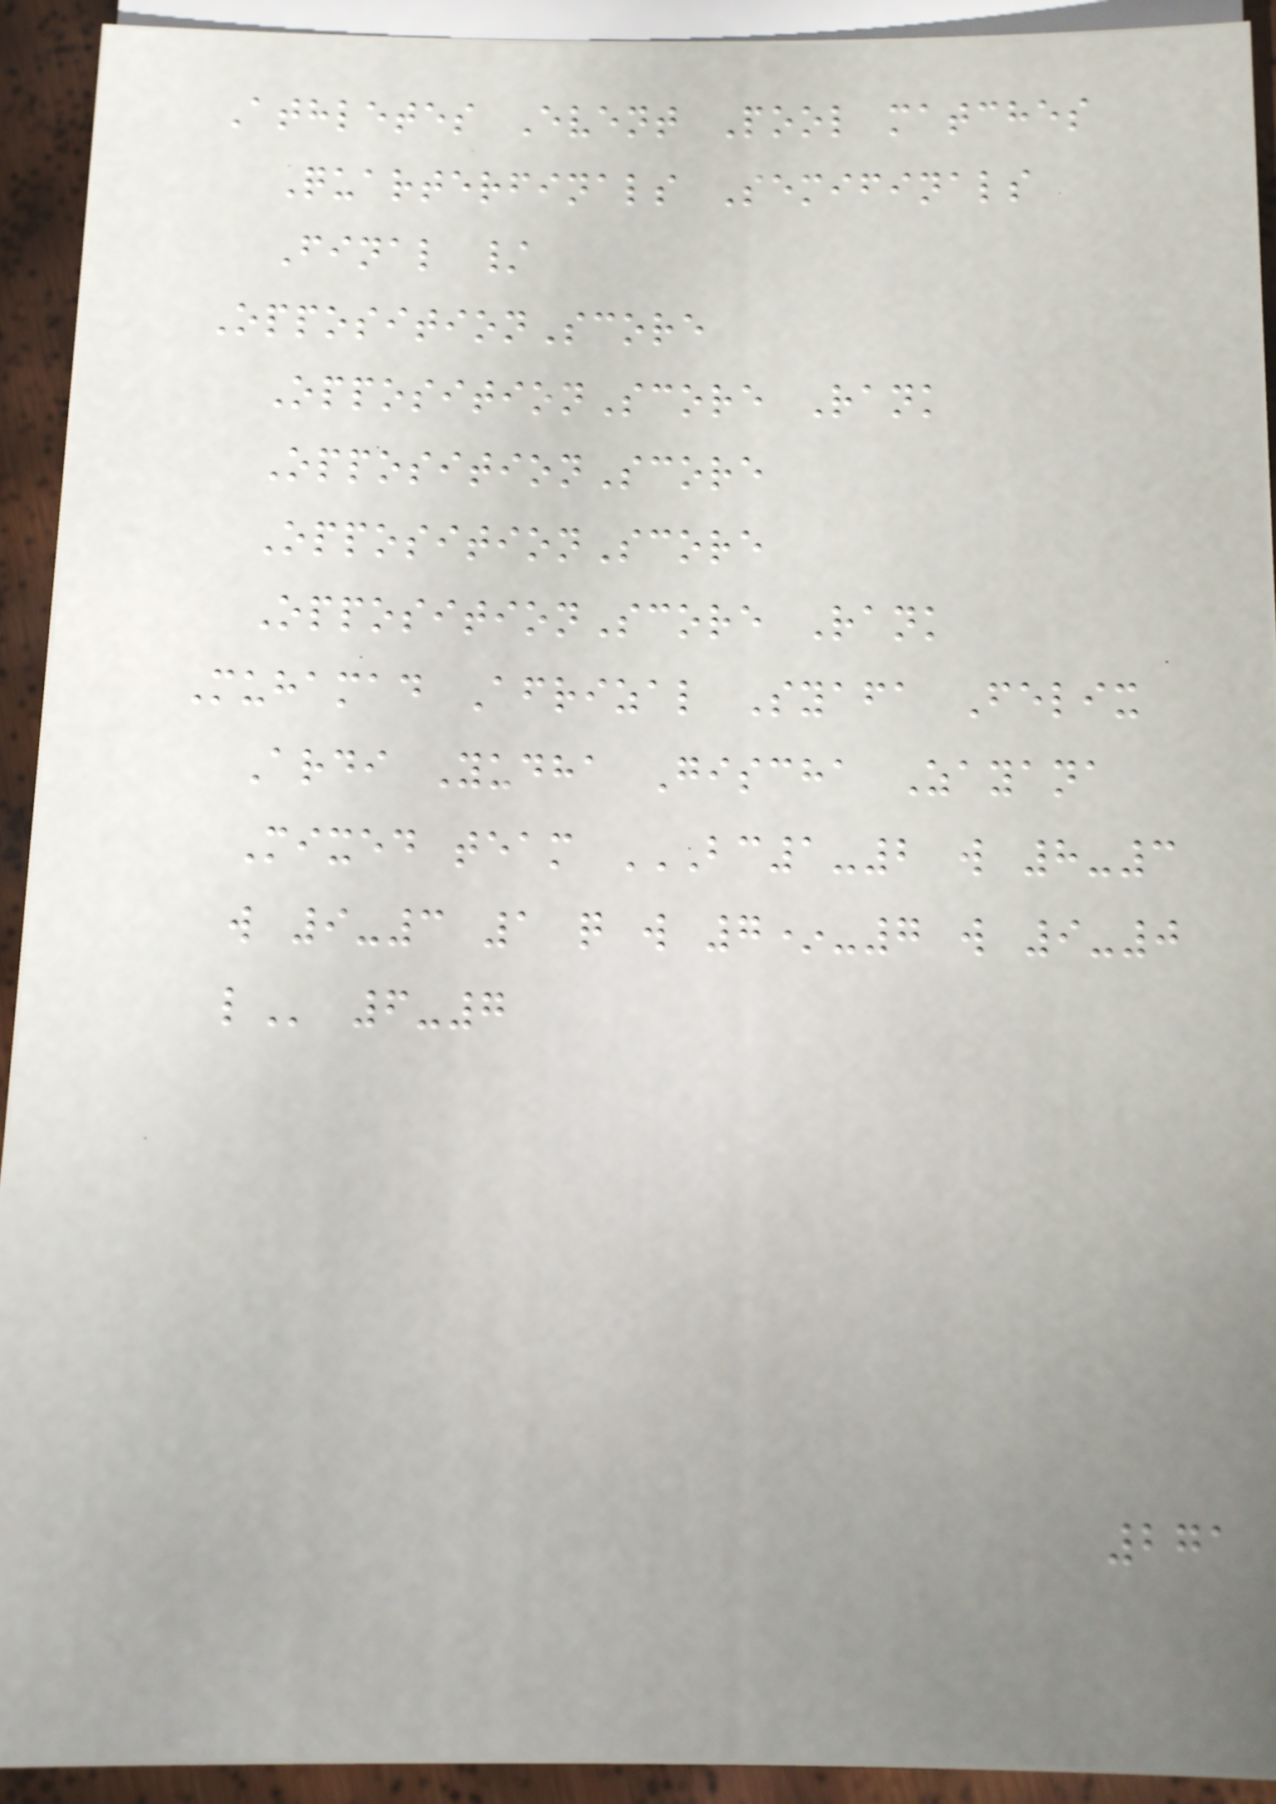Athletes Event Pool matches
Quarterfinals Semifinals
Final /
OppositionScore
OppositionScore Rank
OppositionScore
OppositionScore
OppositionScore Rank
Muhamad Afrizal Syafa Felix
Ardi Yudha Gischa Zayana
Mixed team BC1-2 W 8-3
W 9-3 1 Q W 7*-7 W 9-0
L 6-7
271
